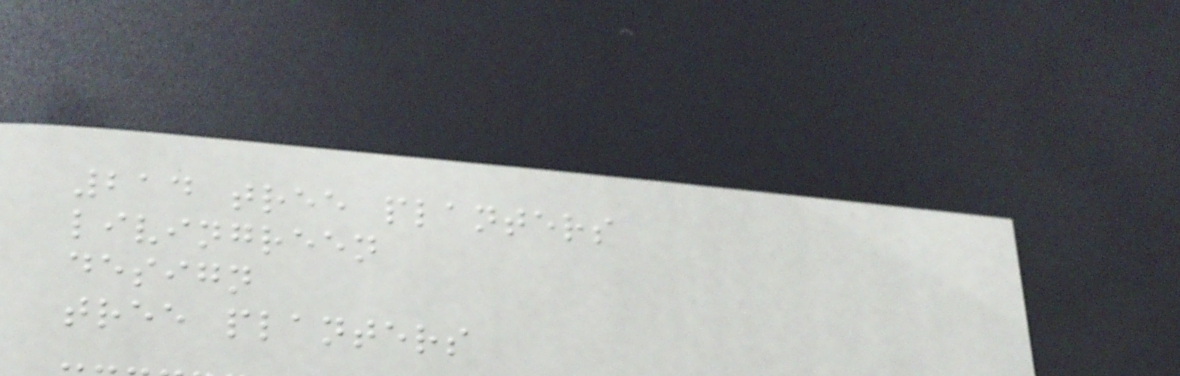214 tree planters
livingreen
design
tree planters
